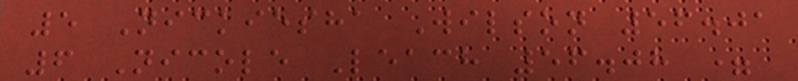5 Nickiesha Wilson 56.01
6 Nicole Leach 56.08 =
